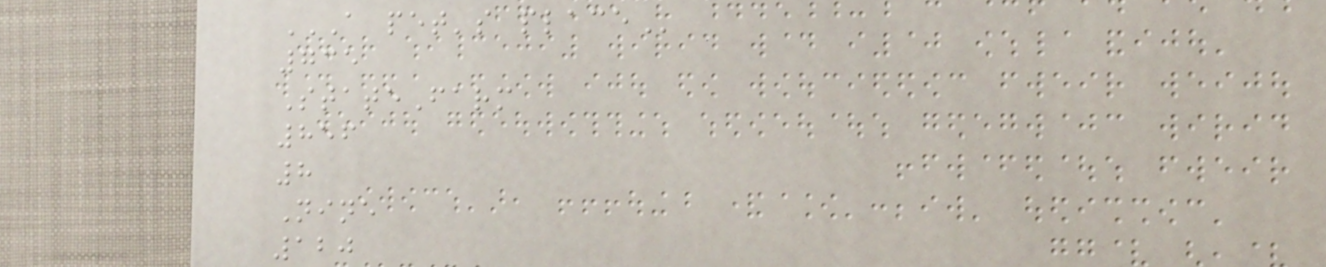A PET'S PLACE
735
StateFarm
856
8
Nine
120
